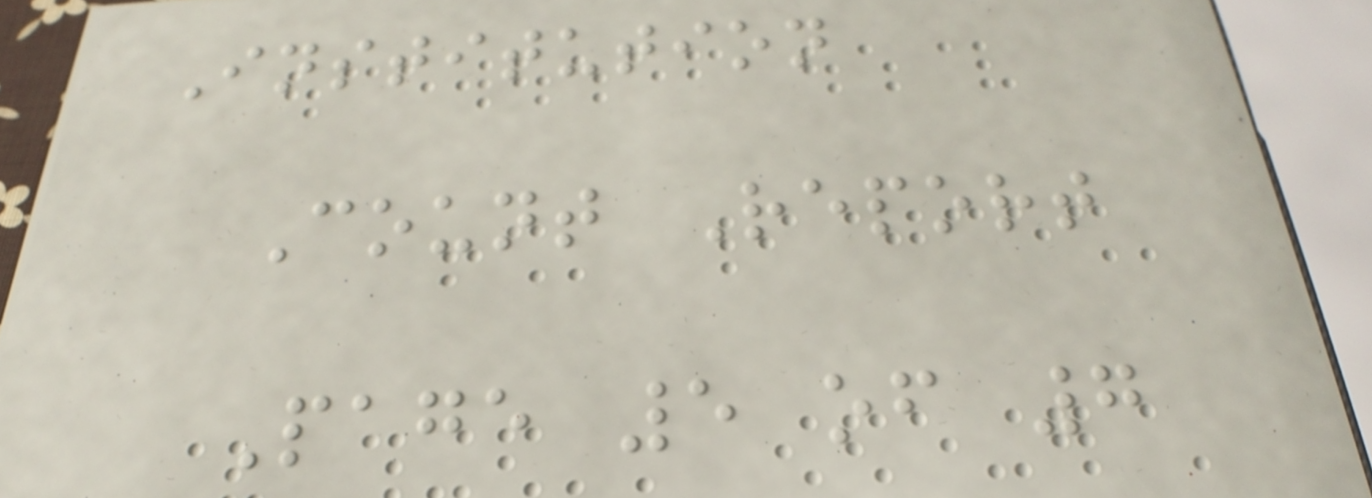Institution
Count Report
Page 5 of 7
